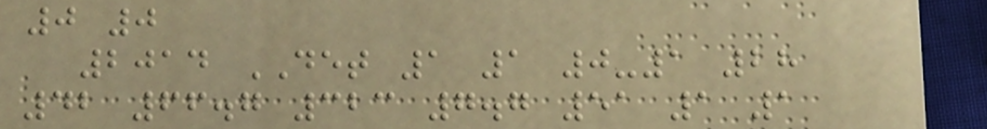0 0
2014 DET 1 1 0-1 28
42 66.7 323 7.7 51 1 1
